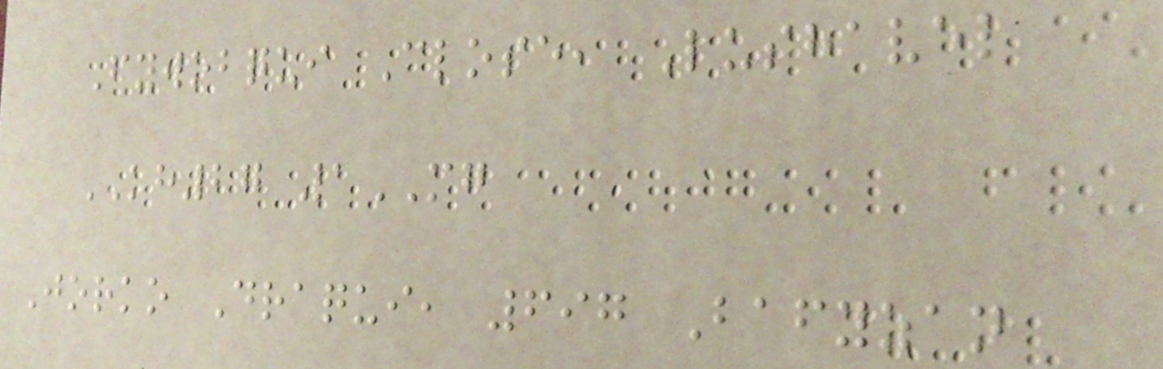Fywobqui Close, Lushavel
KH27 1MG
Jorko Draqui, 697 Bafyzan
